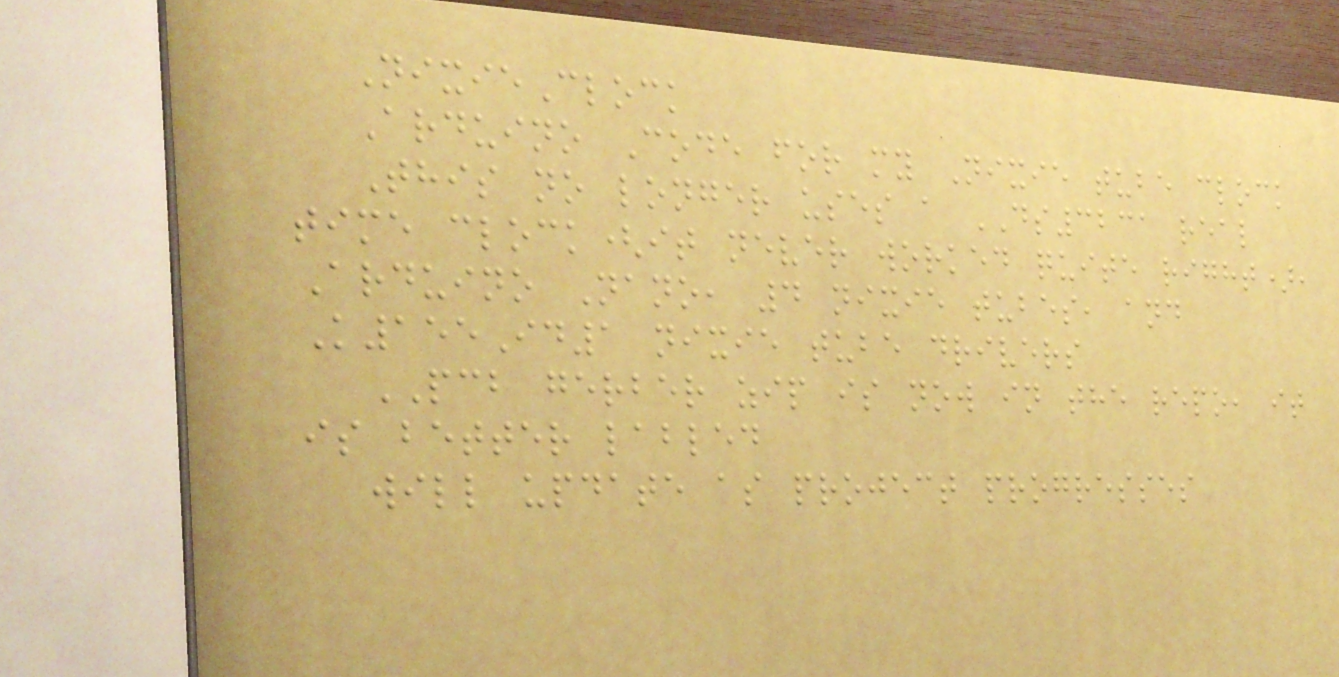NixieClock
Arduino Code for my Nixie tube clock
This no longer uses a DS3231 real
time clock(it never worked quite right),
Arduino Nano, 4 nixie tubes, and
K155Id1 nixie tube drivers
PCB gerber zip is now in the repo, it
is better labled
will update as project progresses
